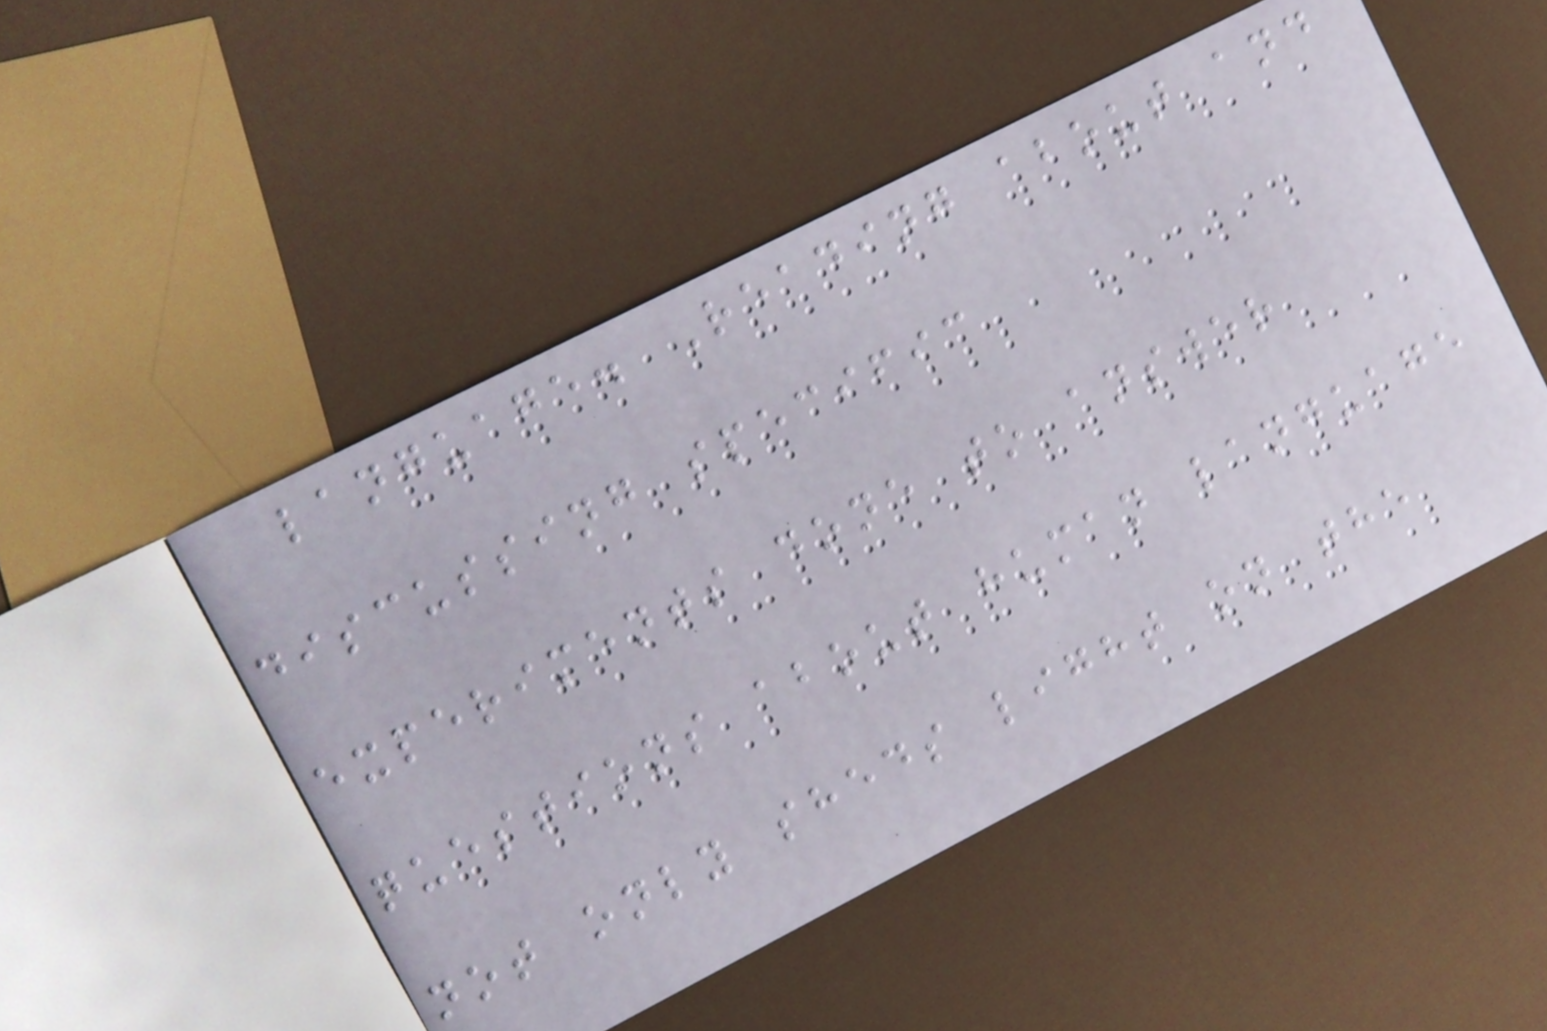language. Reading about and
discussing specific
experiments done to answer
questions about human language
not only sheds light on the
